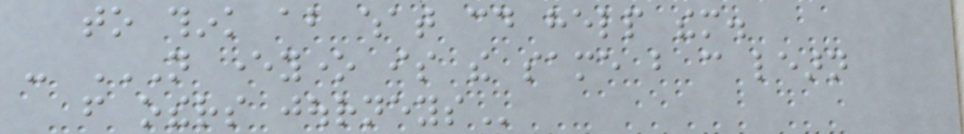to think about what could help them.
- NOT EVERYONE IS THE SAME BUT CAN LEARN
FROM OTHERS JOURNEYS
